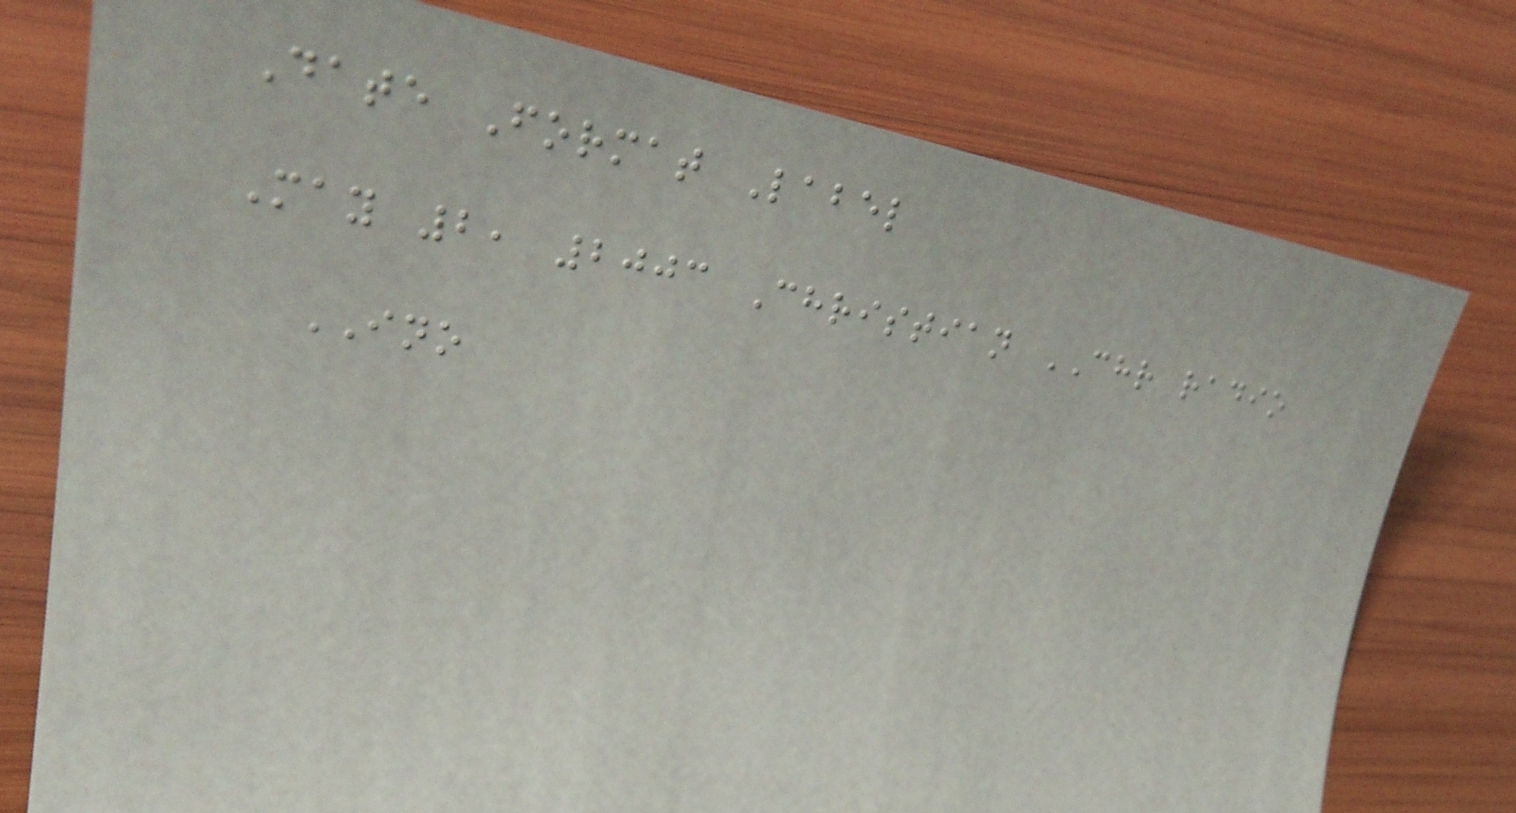Date Format Label
May 2, 2003 Christian CHR radio
INO
